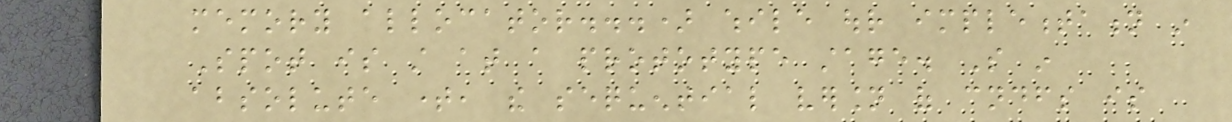memory allocator...) while our implementation in
Spot is still at a prototype stage. So in
absolute time, the sequential version of cndfs is
